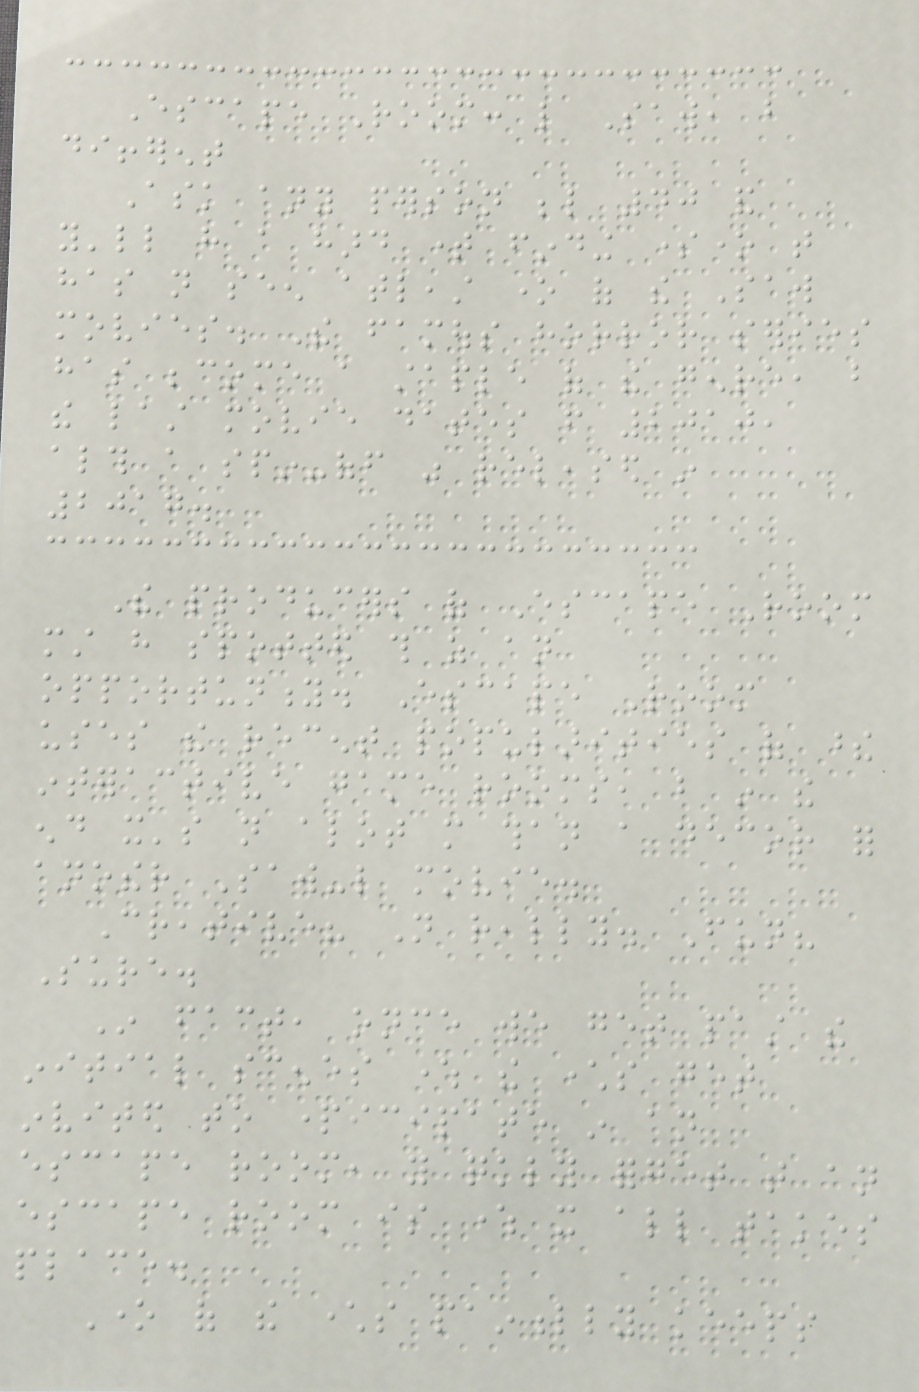Escape Room: like Saw, but
different
Ask any person below 40 and
you'll have a hard time finding someone that
has not seen atleast one of the Saw
movies. The famous horror series
has become a staple of the genre, but
the last movie dates from 2010,
although a spin-off was released in
2017.
The producers of Escape Room
must have spotted this as an
opportunity. Escape Room
uses the recent popularities of these
interactive game rooms, but in the
end it's not alot more than a decor for
another Saw-like movie.
Creative? Not really. Fun?
Sure.
In fact, once we get past the
initial scenes where the characters get
invited to participate in an
escape room, you quickly forget that an
escape room is where it all takes
place.
One of the characters painfully keeps
